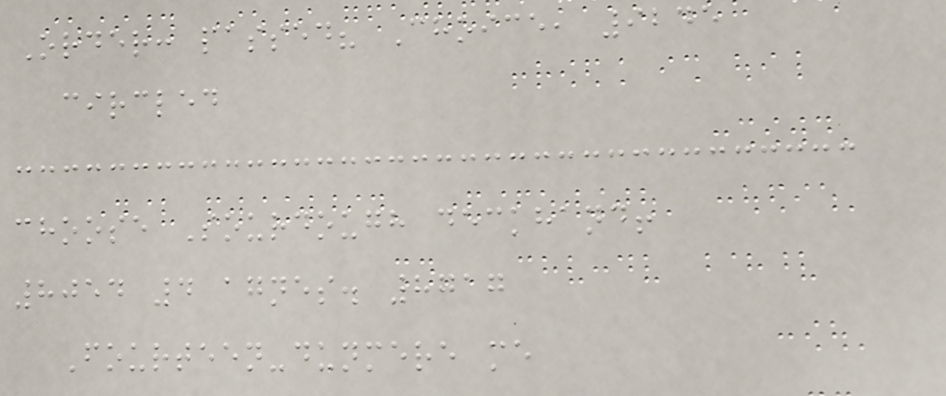Order: passed? Choice, 9245
circled
choose Sourdough deckhand!
8054 4 agnes. 8717
Fourteen-dunmere me
